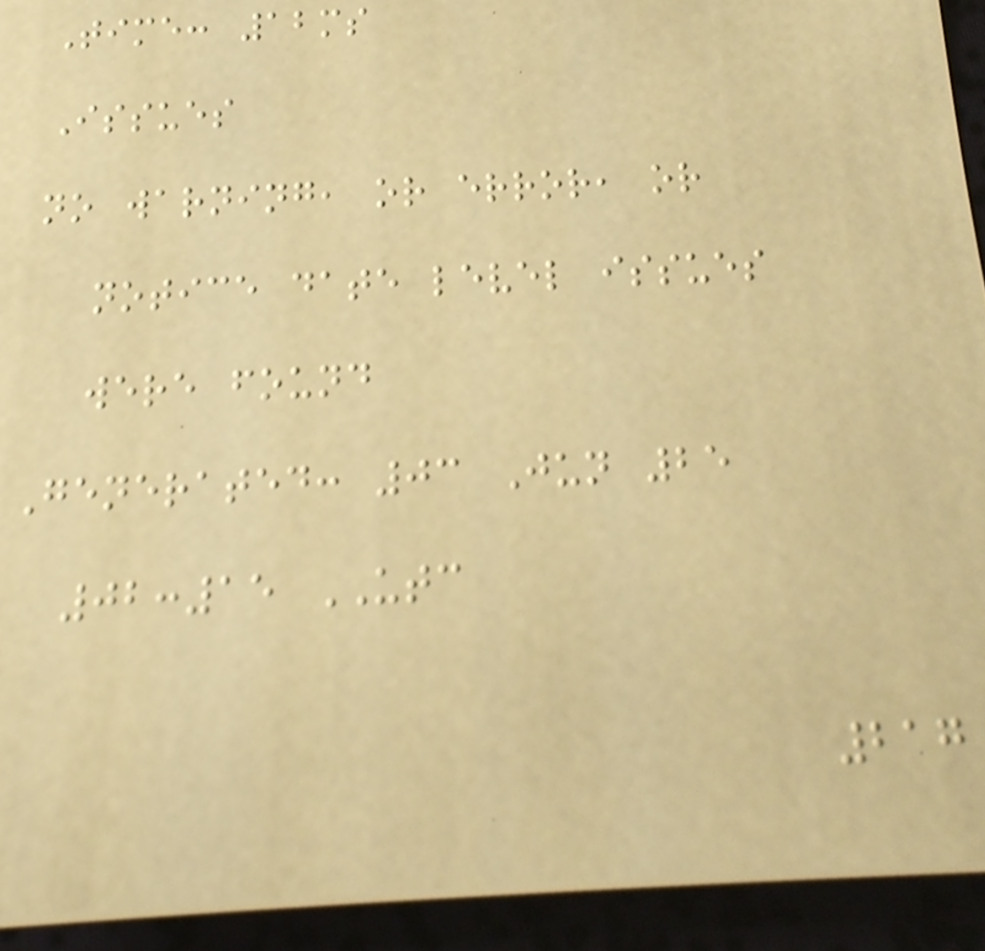Time: 12ms
Issues
no warning, or error, or
notice date level issues
were found
Generated: 03 Jun 25
02:15 UTC
217
